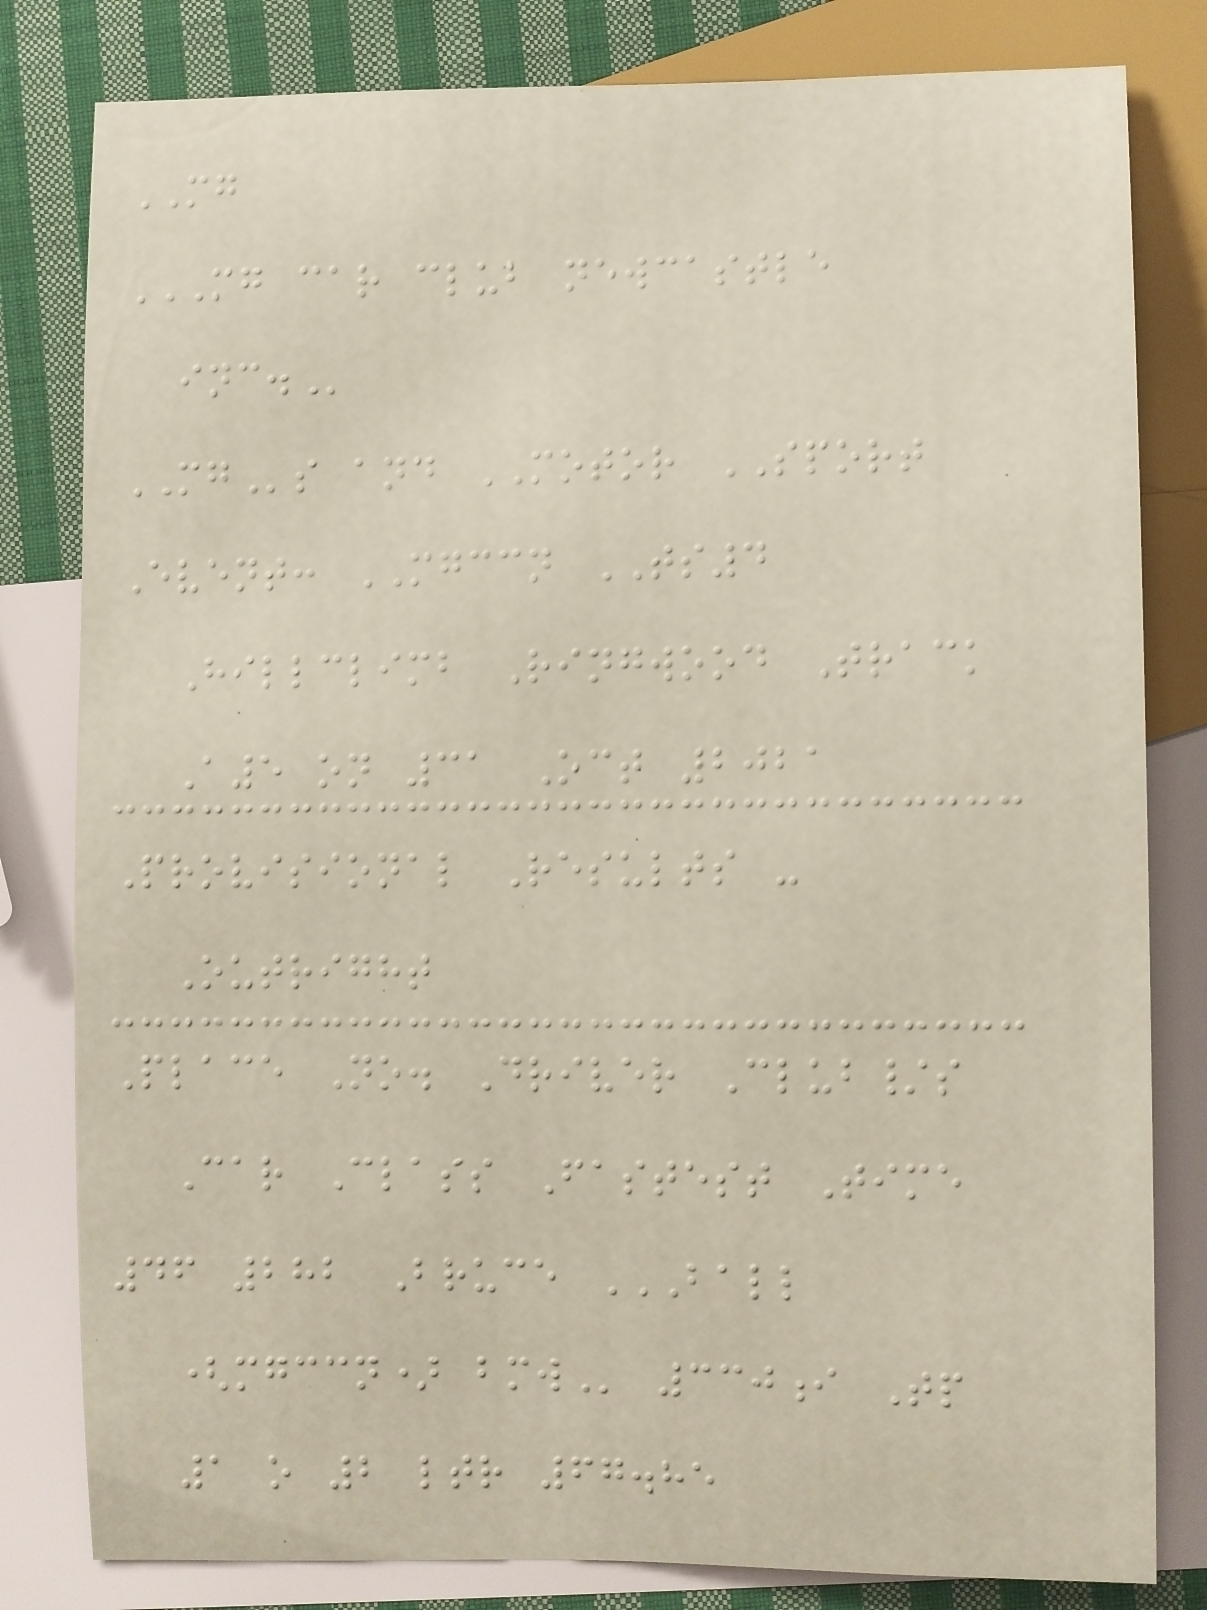MG
MG CAR CLUB NEWCASTLE
INC.
MGs and MOTOR SPORT
Event: MGCCN TS4
Hillclimb Ringwood Track
A5 on 31 Oct 2021
Provisional Results -
Outright
Place No. Driver Club/s
Car Class Fastest Time
46 282 Bruce BALL
(MGCCN) BMW 330i Tp
1 o 2 ltr 67.85
